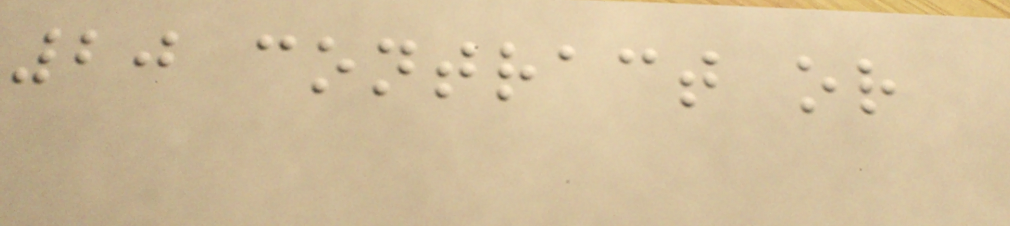20 contract or
